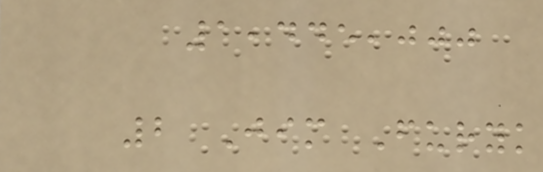1,445,000
2 Jim Furyk
